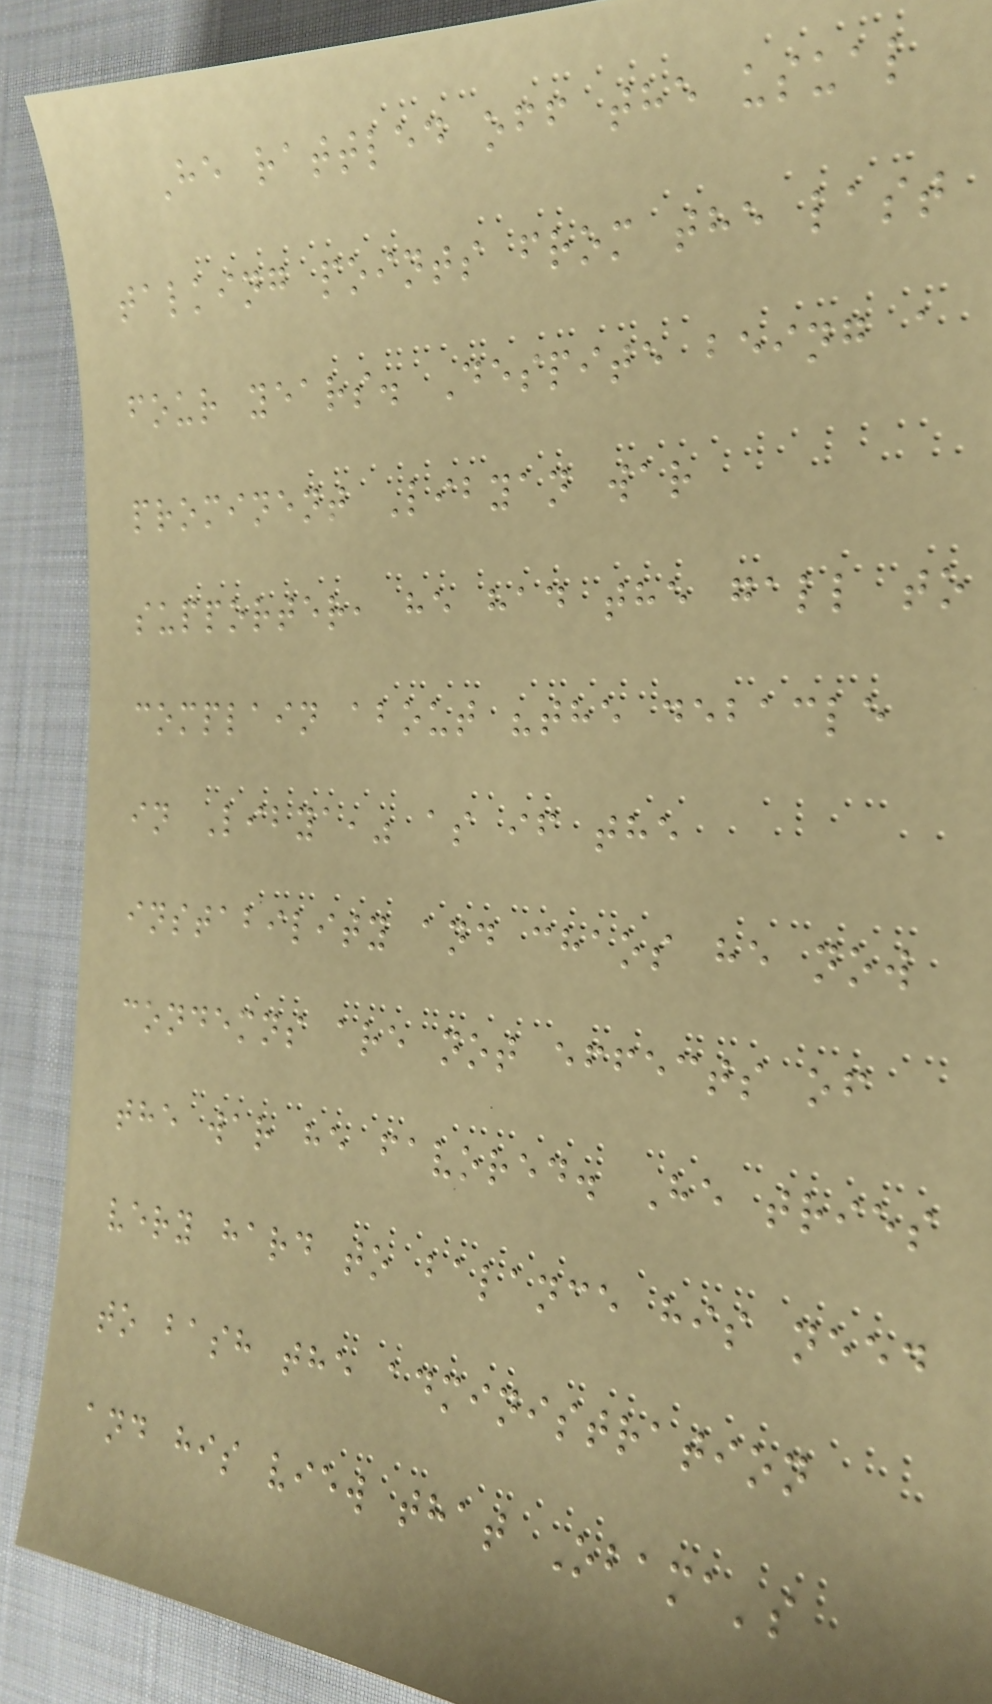He rattled off the usual
talking points from the last
four years. Despite being a
prominent Libyan war
supporter, he had the gall to
complain about "the debacle
in Libya," as if the
instability and chaos he now
condemns are not effects of
the war he favored. He tries
very hard to balance his need
to bash the administration
and his view that Obama's
